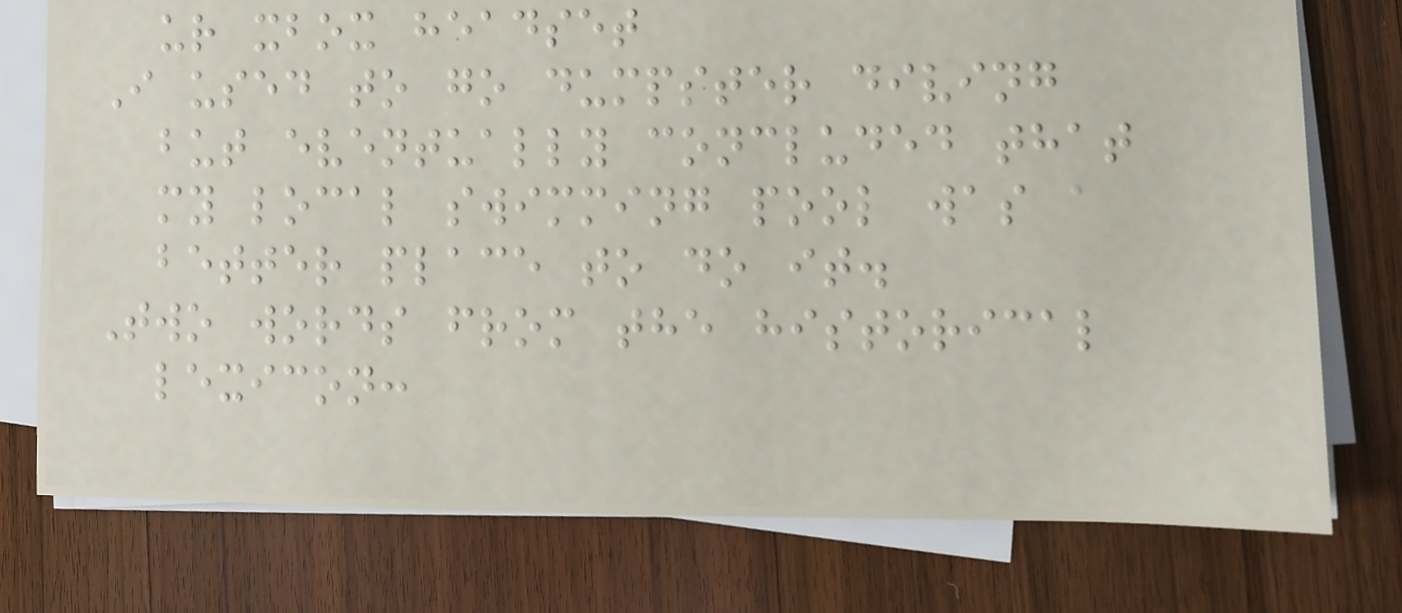ur xbox headset
I used to go dumpster diving
but eventually concluded that
my local swimming pool was a
better place to do it.
Two words from the historical
lexicon:
